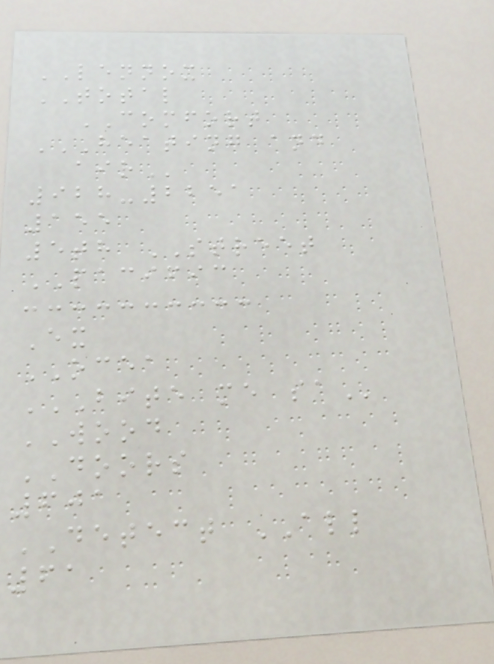LENNOX
TOTAL
COMFORT
HEATING AND
AIR
928-2251
155
5th STREET
PACIFIC
Ex
OCEA
BITE ME SA
WOOD
DOORS
601
DETECT ALL
61
